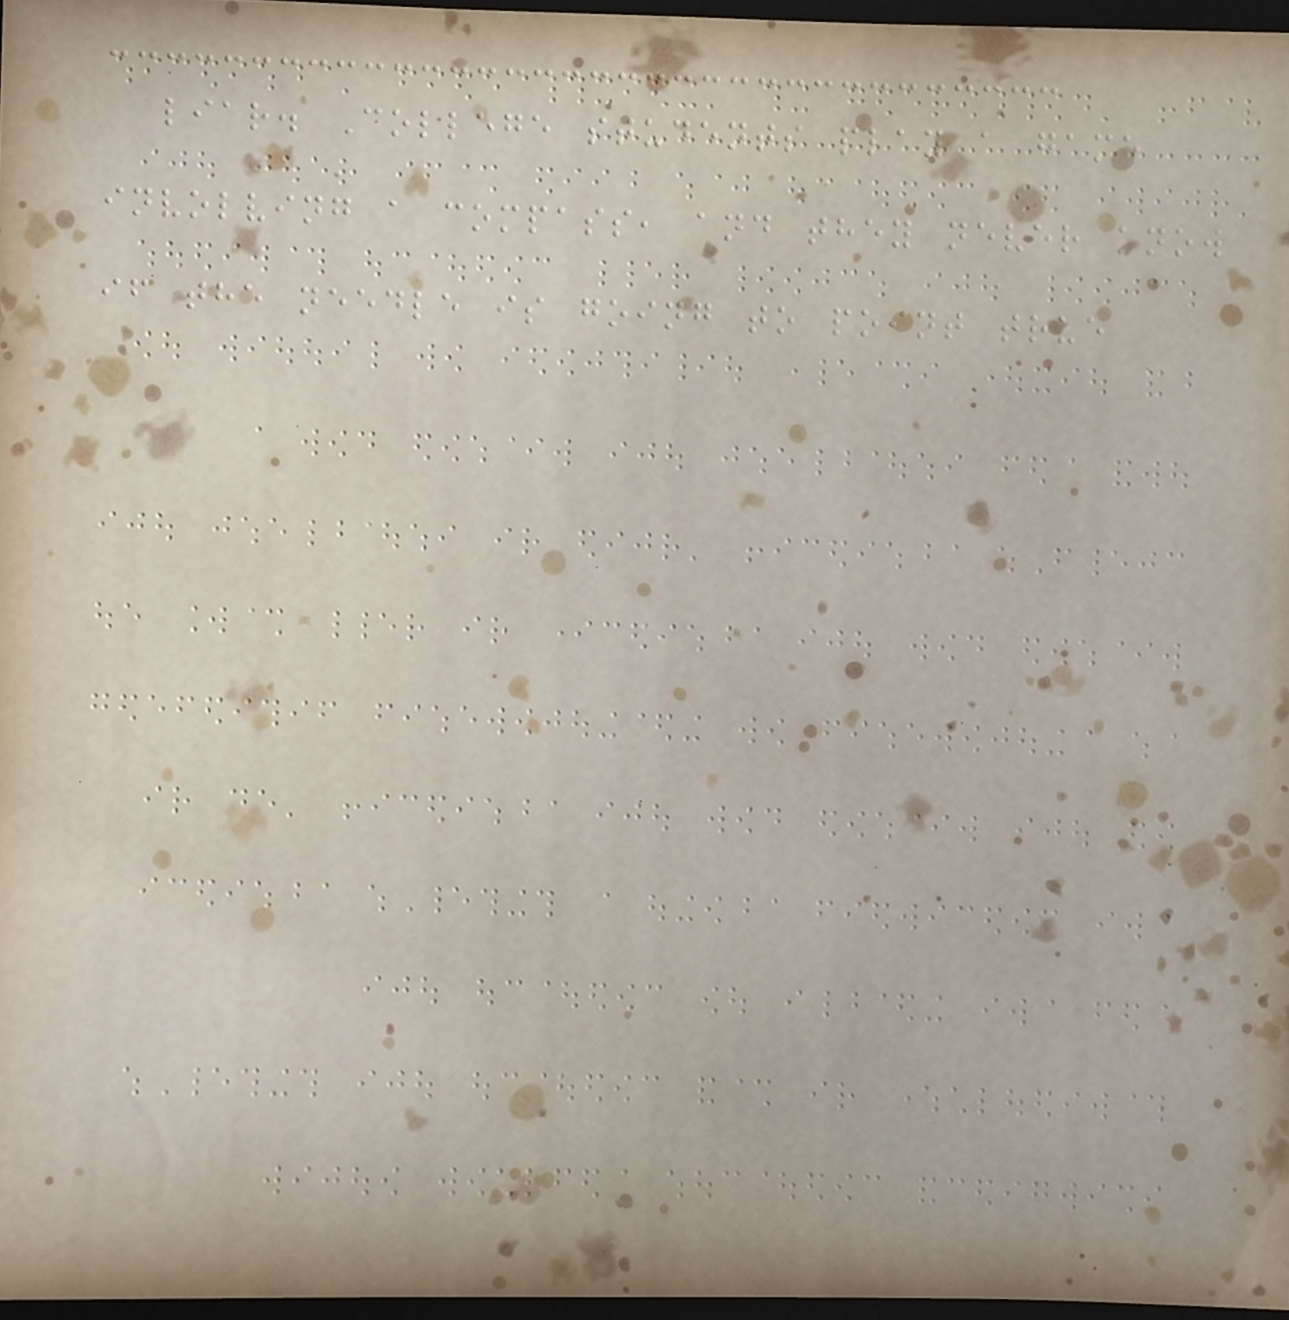liar. College students play a game
involving a compass, and they never know
if the needle is going to point true
